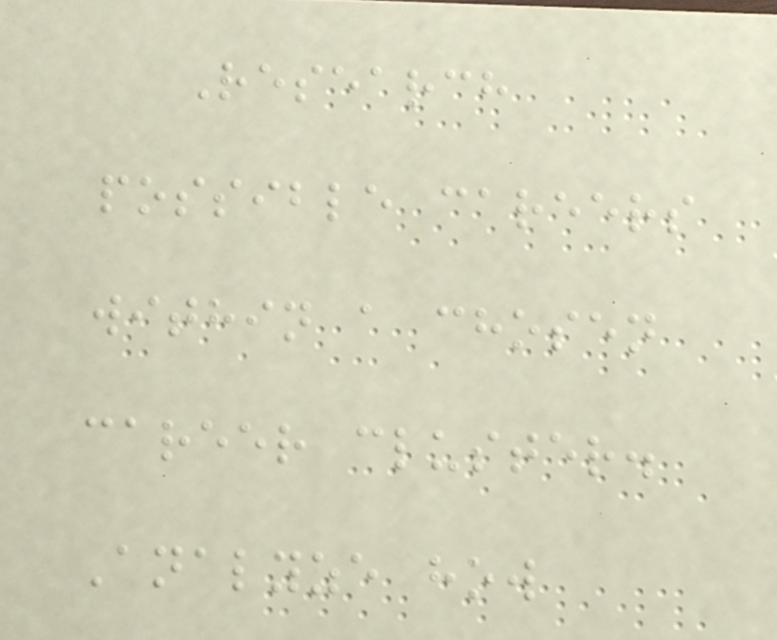Research
possible careers
within a chosen
career cluster.
Analyze how
